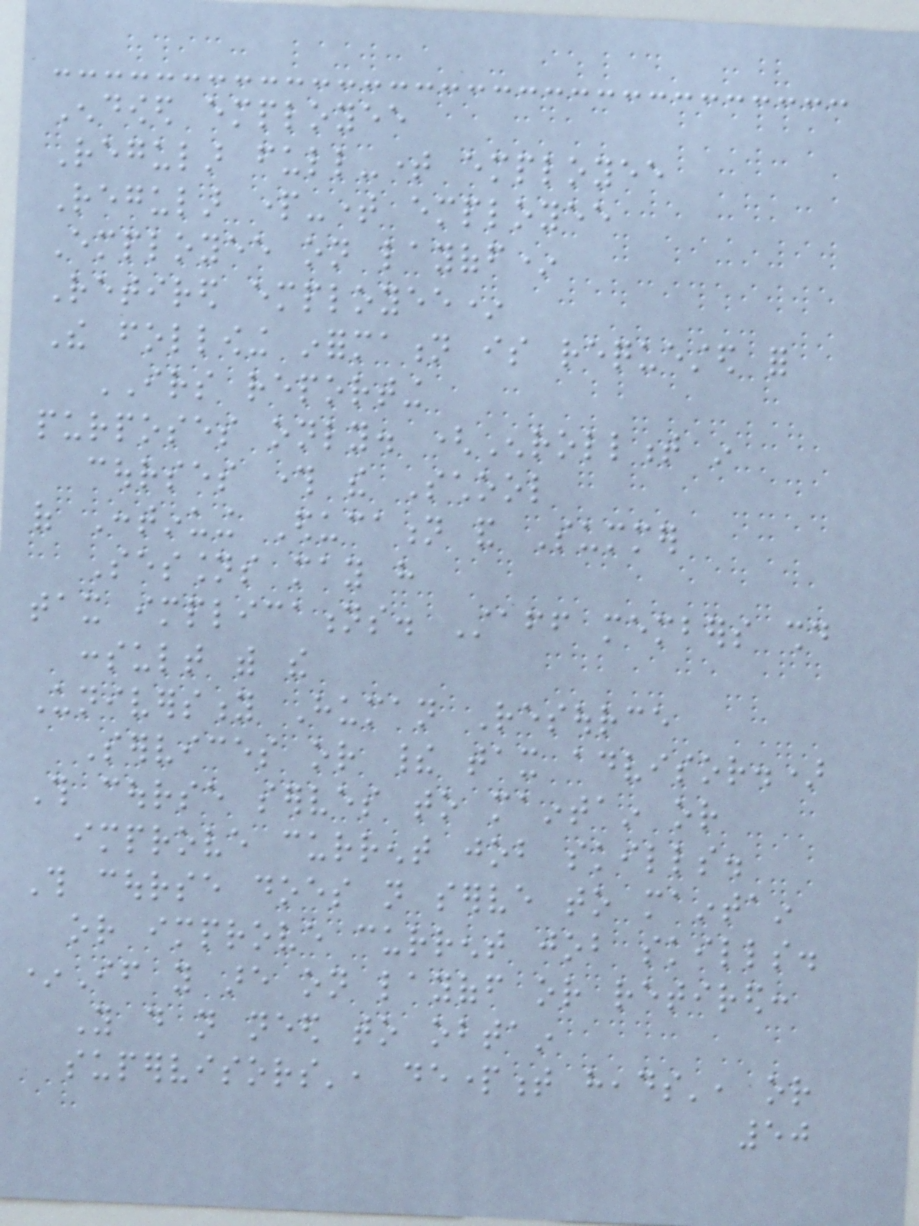Endowed employee
Regular full-time employee
Regular part-time employee
Employee on layoff*
Retired employee*
The following information is requested for
IRS reporting
purposes only. (Enrollment in
courses through the School
of Continuing Education and Summer
Sessions may have
tax implications. Staff members should
consult with the
University Human Resource
Services or their tax advisor.)
This course serves to maintain or
improve current job skills.
This course does not serve to maintain
or improve current job skills.
*If you are on layoff or retired:
You do not need to obtain
supervisors', department heads', or
50
